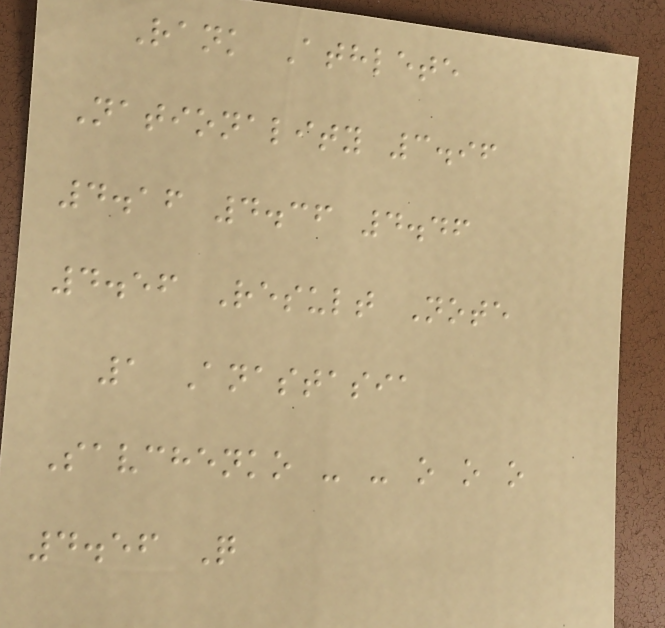Rank Athlete
Nationality 3.96
4.16 4.36 4.46
4.56 Result Note
1 Anastasia
Savchenko - - o o o
4.56 Q
